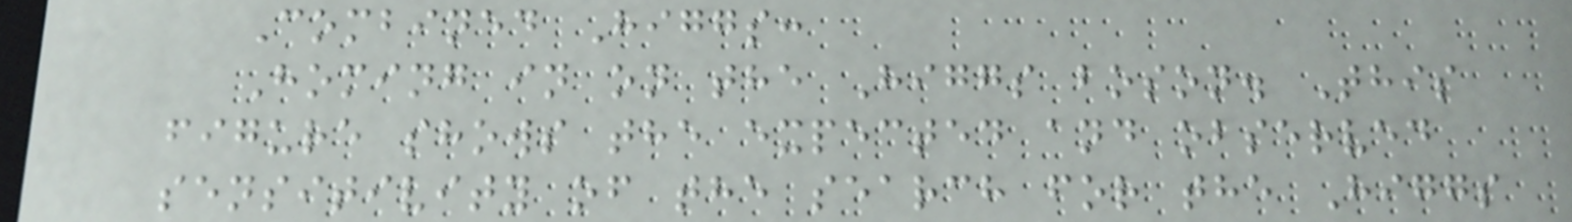Combined Higgs:
Homing in on the Higgs boson. This
figure shows the expected and observed
sensitivity of the search for the Higgs
